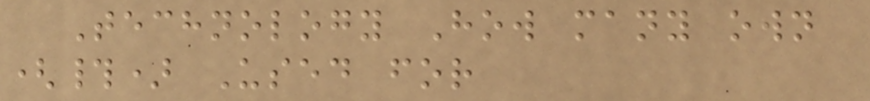Technology How many own
(#) Used for
